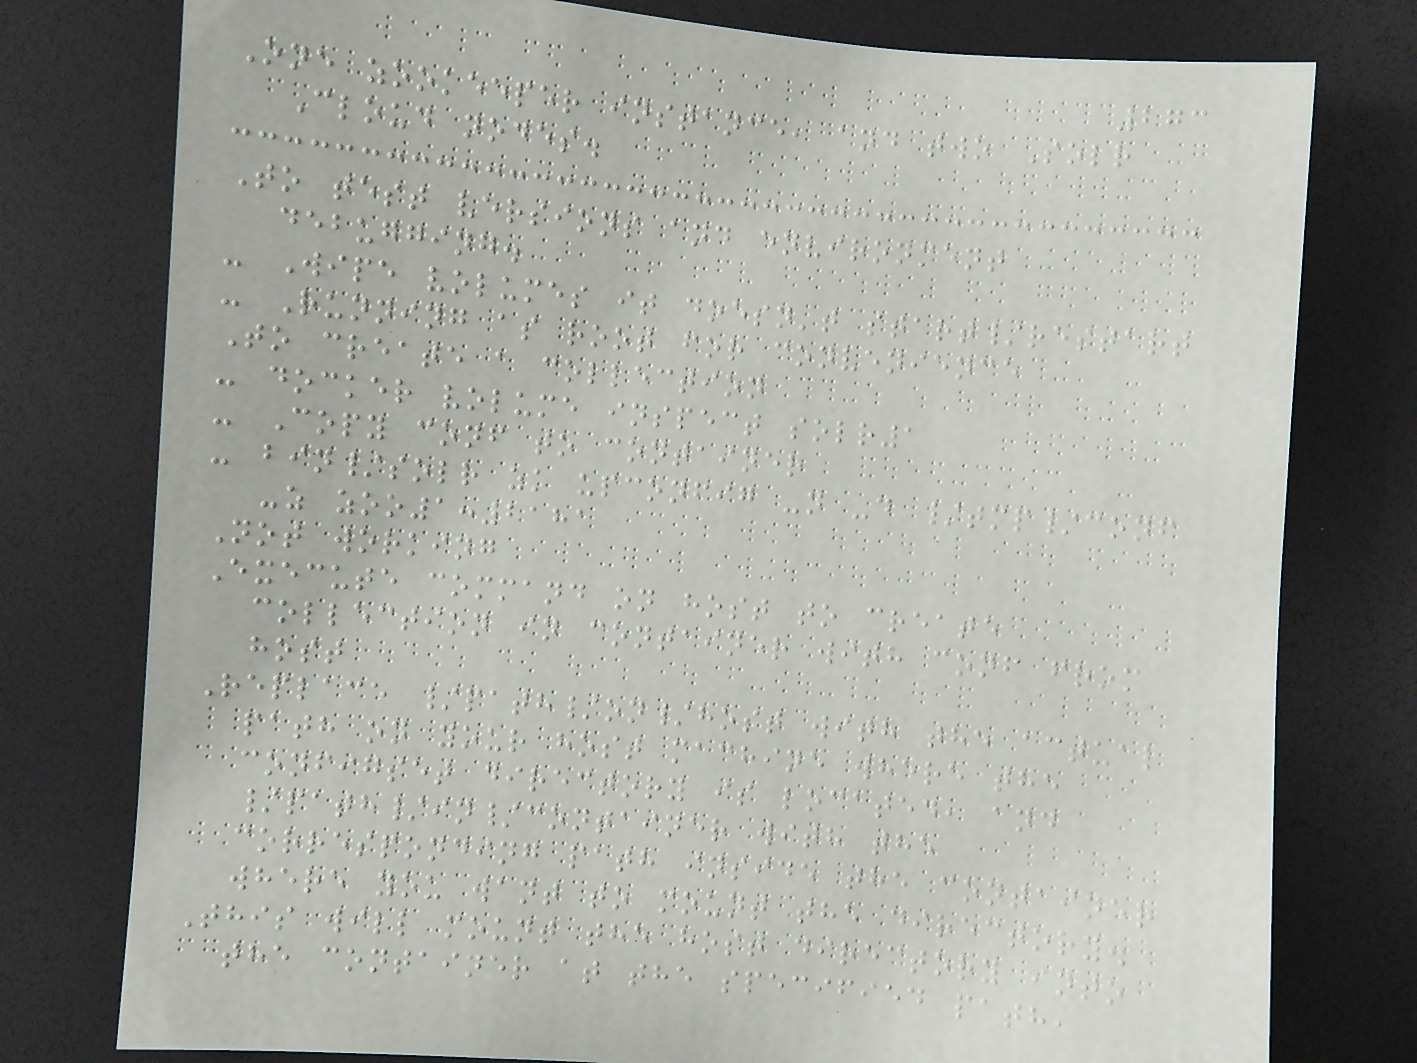273
One zookeeper instance, and two Solr
Cloud nodes.
To test versions and environment
debugging.
- Wipe volumes it doesn't start/restart
- Running as root for convenience
To create a collection
- docker volume inspect solr1
- Copy conf to container
- bin/solr zk upconfig -n -d /tmp/conf
-z zoo1:2181
Not working
Execute command on host to create
collection in container with conf from
host
Replace /path/on/host with the actual
path on your host machine where the
configset directory is located, and
/path/in/container with the
corresponding path inside the container
where you want to mount the directory.
This will mount the host directory into
the container at the specified path,
